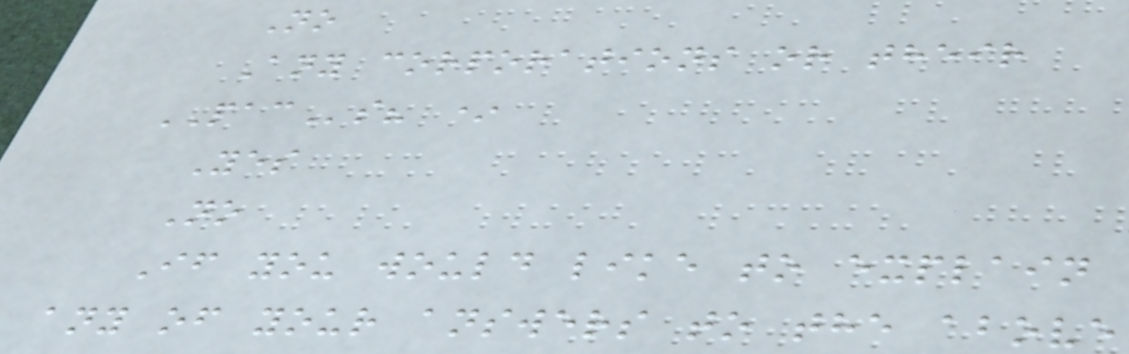No
Any corporations or their
PACs? *
Yes
No
If you would like to explain
any of your answers to the above
